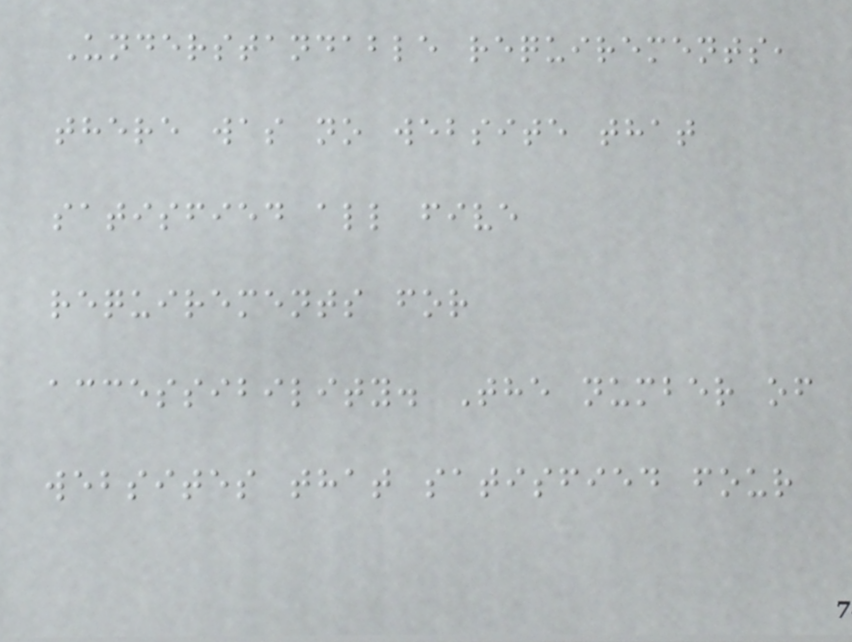Understandable requirements,
there was no website that
satisfied all five
requirements for
accessibility. The number of
websites that satisfied four
